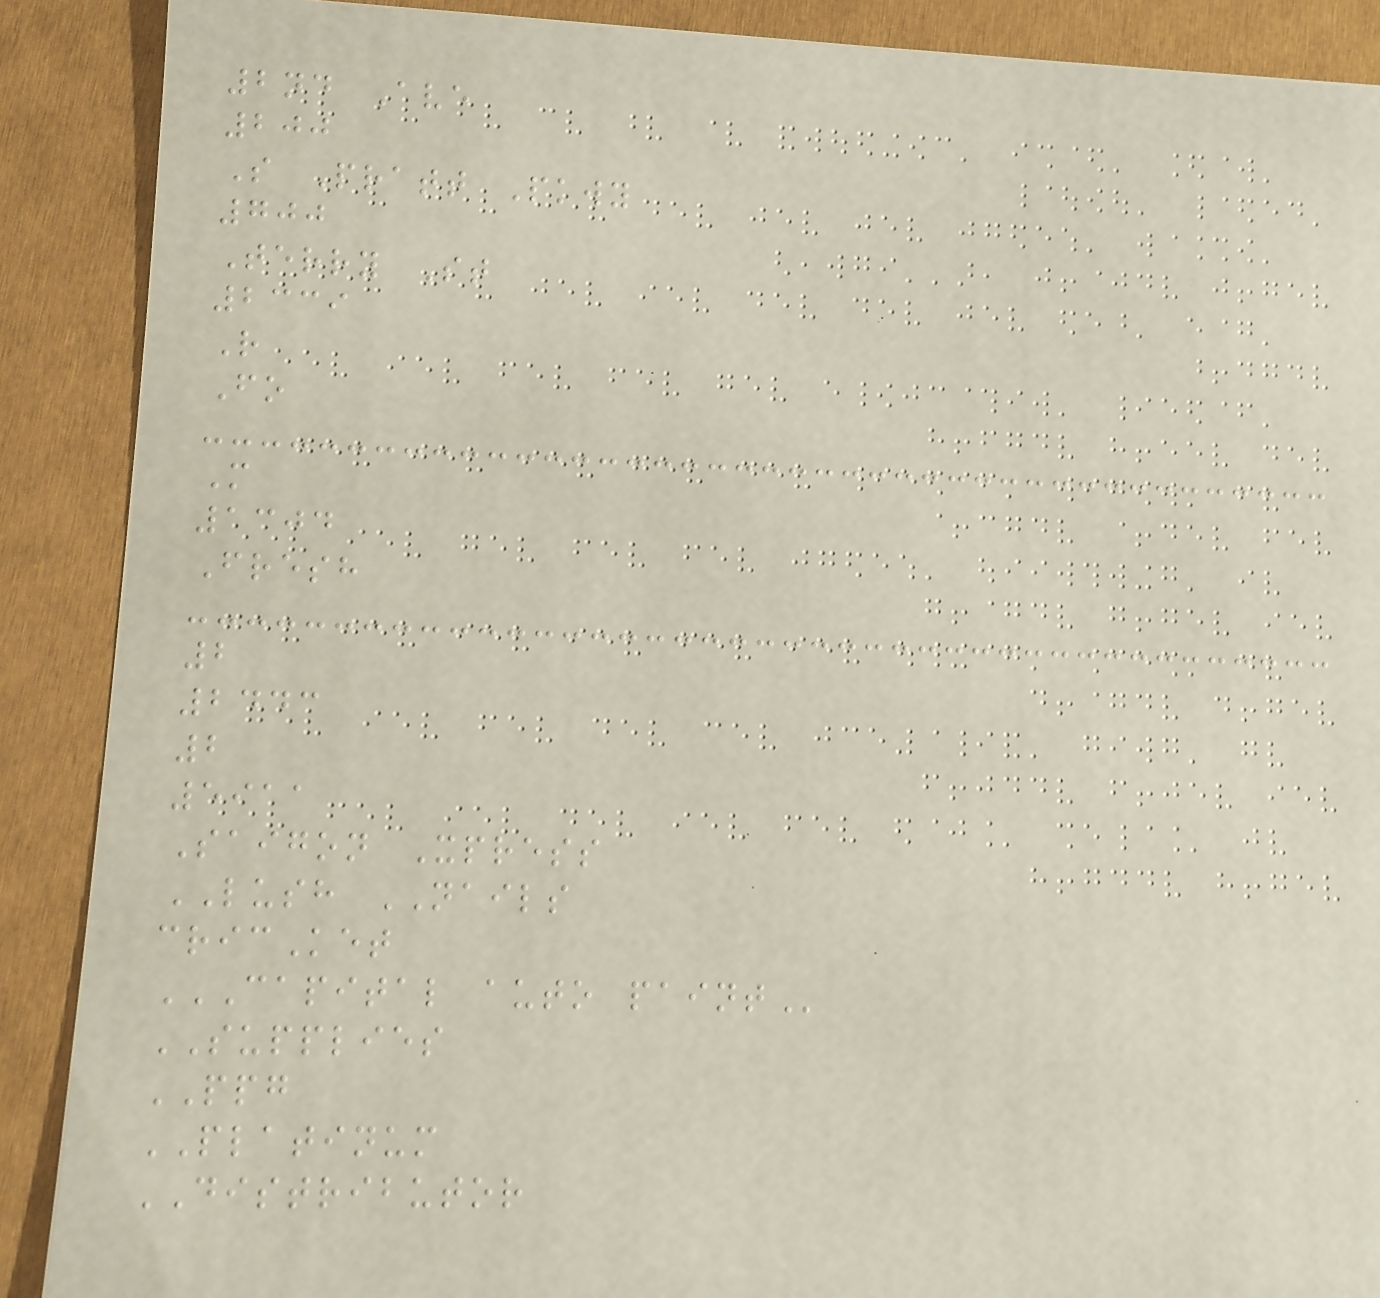2nd Ave
200
S Pratt Pkwy
700
Terry St
2339
R
Fo
M
1304
Fresh
2
2443
2
5911
Saigon Xpress
LUSH NAILS
cricKet
CAPITAL AUTO PAINT
SUPPLIES
PPG
PLATINUM
DISTRIBUTOR
